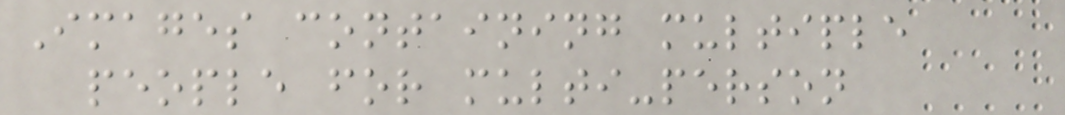Images containing multiple
people for multi-person
